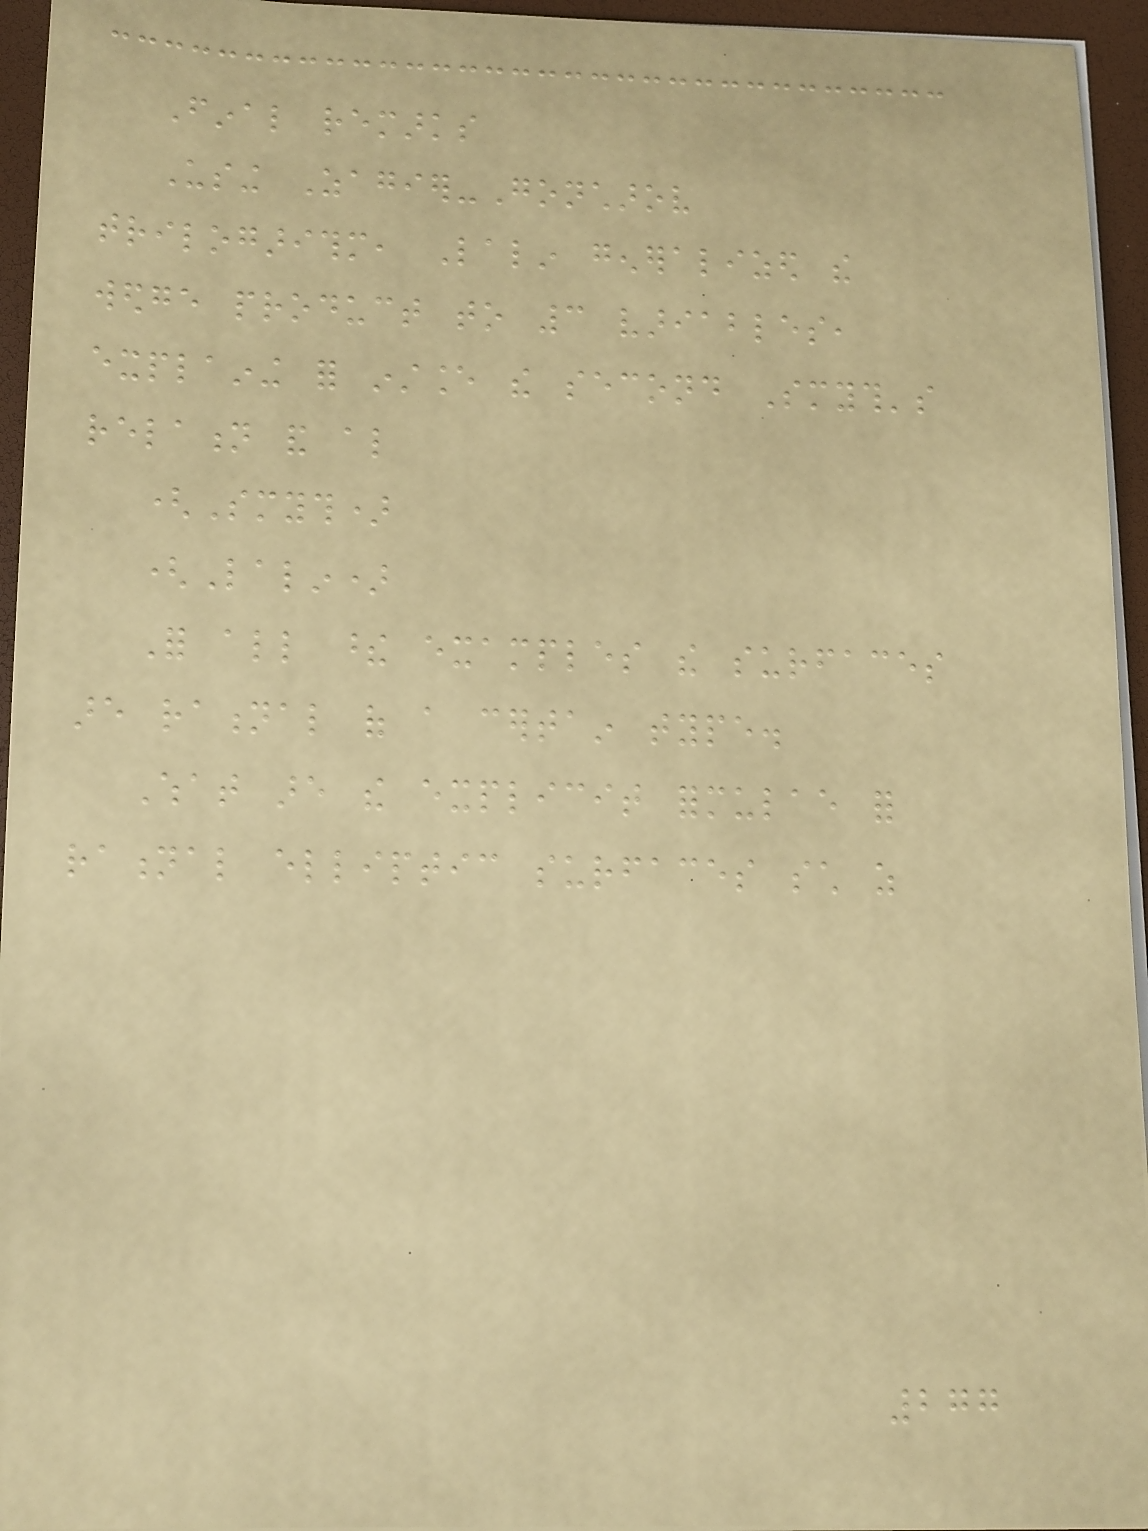Final remarks
Using Zagier-Goncharov
trilogarithm, Lalin generalized the
wedge product to 3 variables,
explaining for instance the second Smyth's
relation and also
(Smyth)
(Lalin)
For all these examples the surfaces
are rational of a certain type.
What are the explicit formulae for
rational elliptic surfaces such as
277
